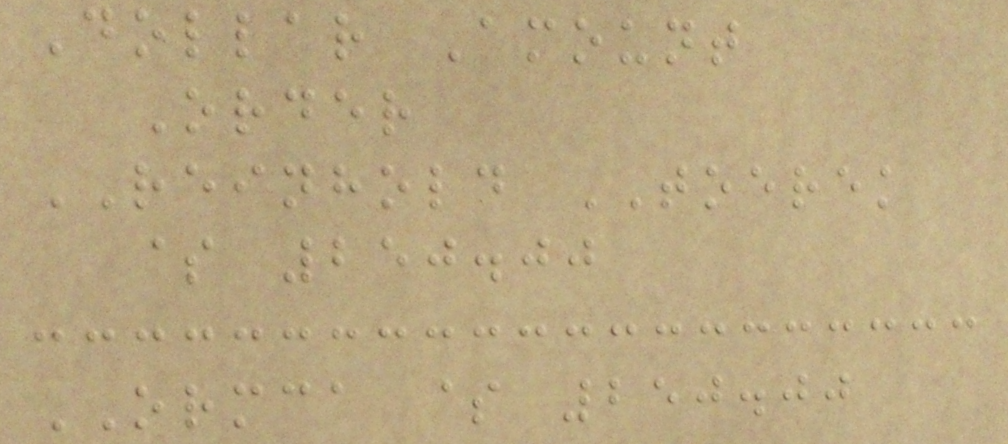Dollar Amount
Order
REINHOLD TOEREK
$ 250.00
ORMCA $ 250.00
